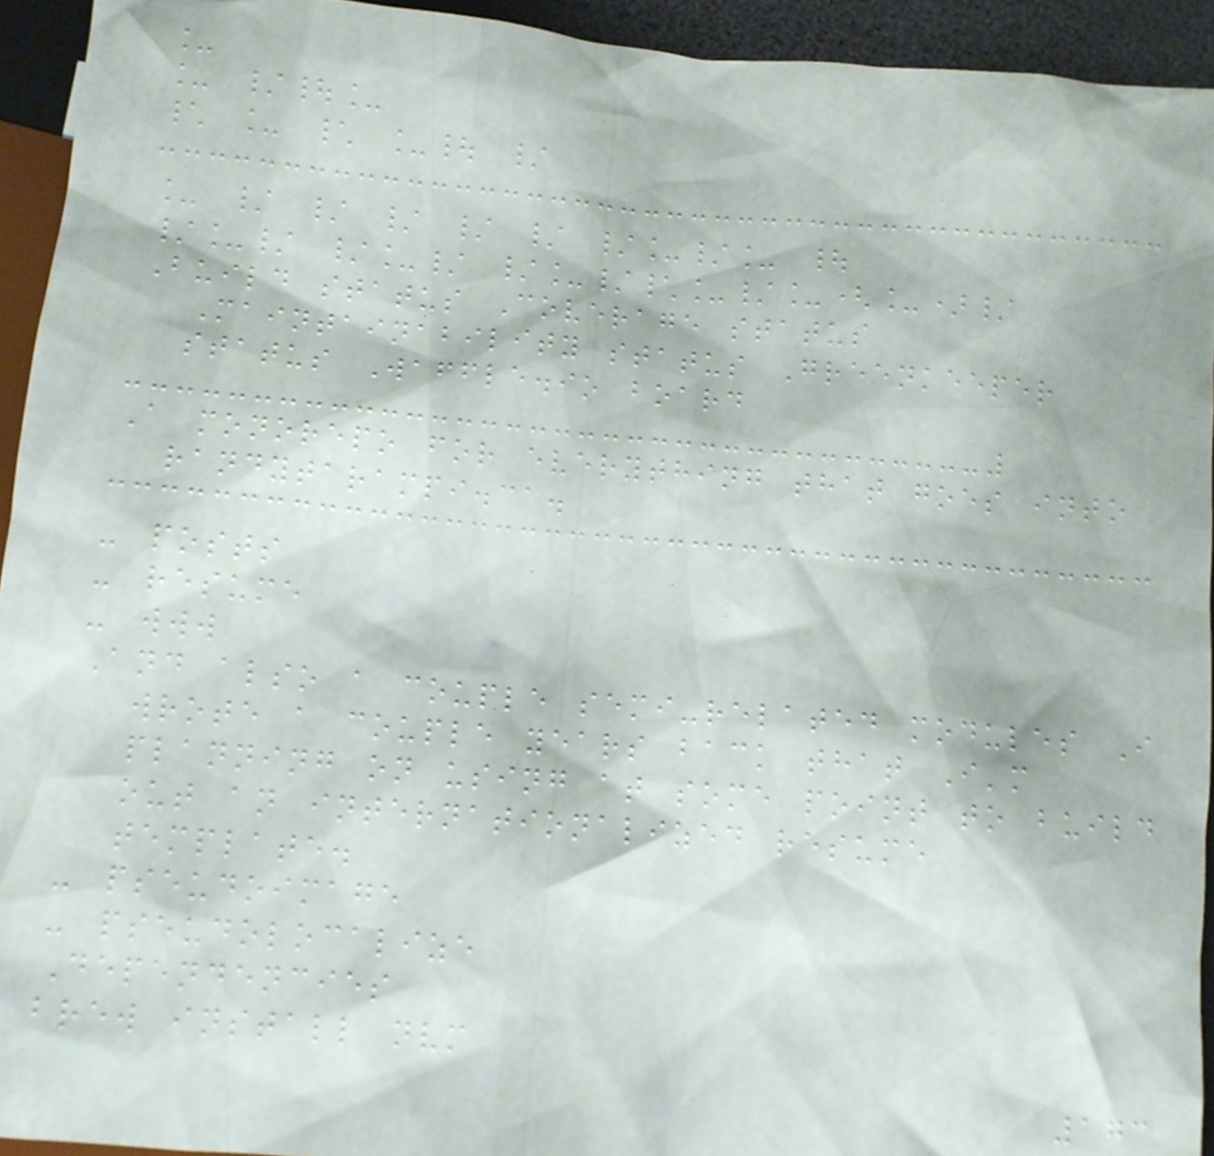_
_ /|_
\ _ \ _| /
_ / / / / / /_/_ |
/_/ /_/ /_/\_/_(_)/
Build status Coverage status
Maintainability status Greenkeeper
status Waffle.io board
A monorepo for everything that goes into
randytarampi.ca.
- posts
- resume
- www
And also a couple semi-related modules I
wrote a couple years back that I'm
planning on using at some point to build
out an internationalized resume
template.
- pseudoimage
- pseudolocalize
Dependencies
brew install nvm
173
